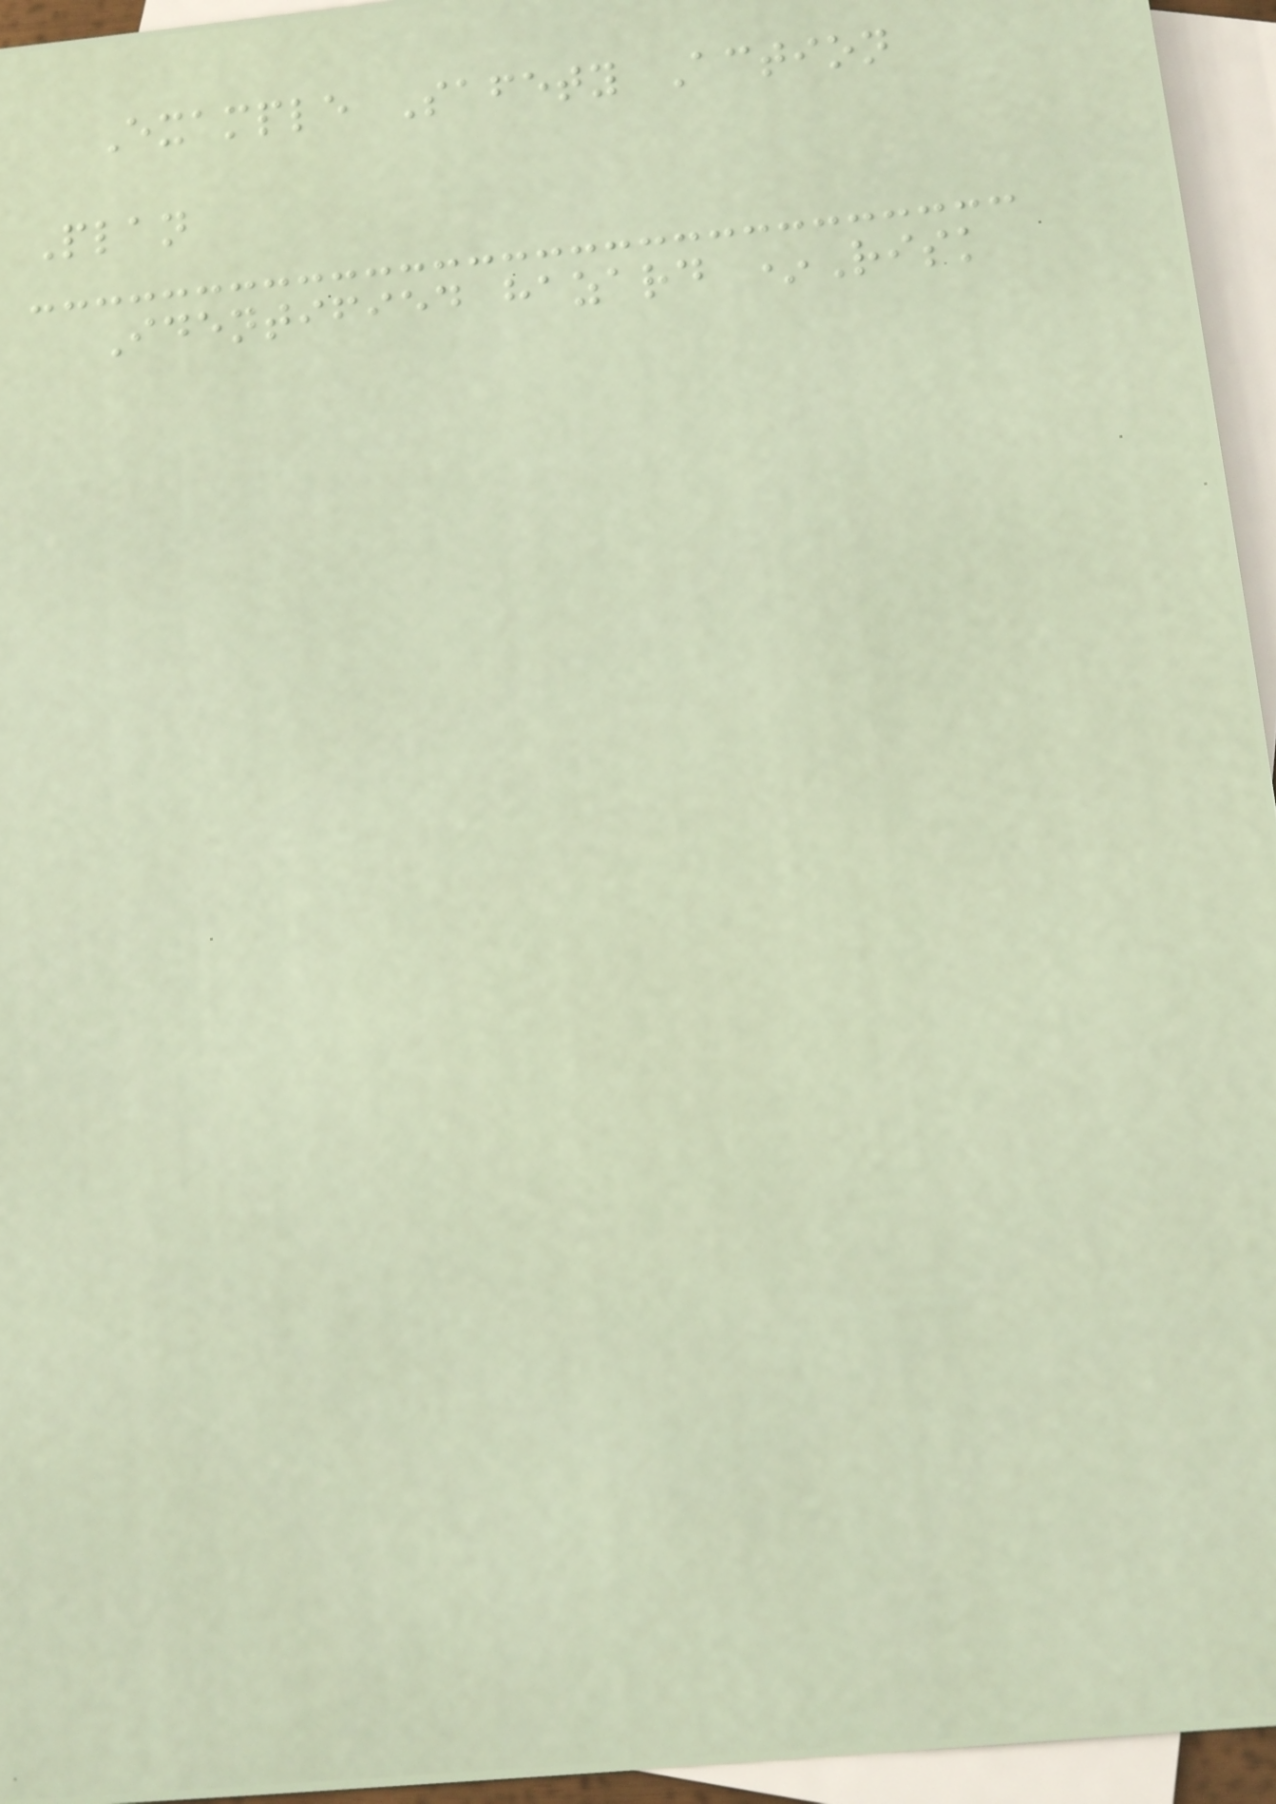Example Safety Action
Plan
Identified hazard *Risk
